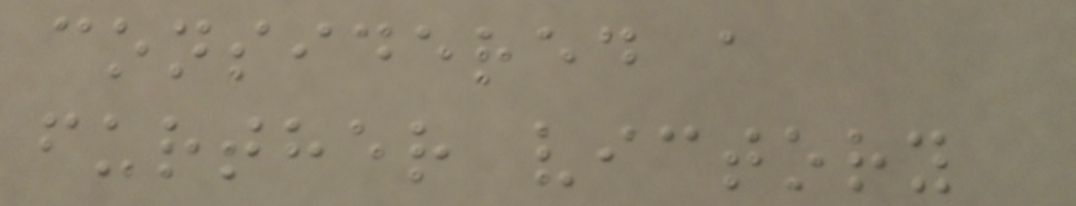considered a
further victory
